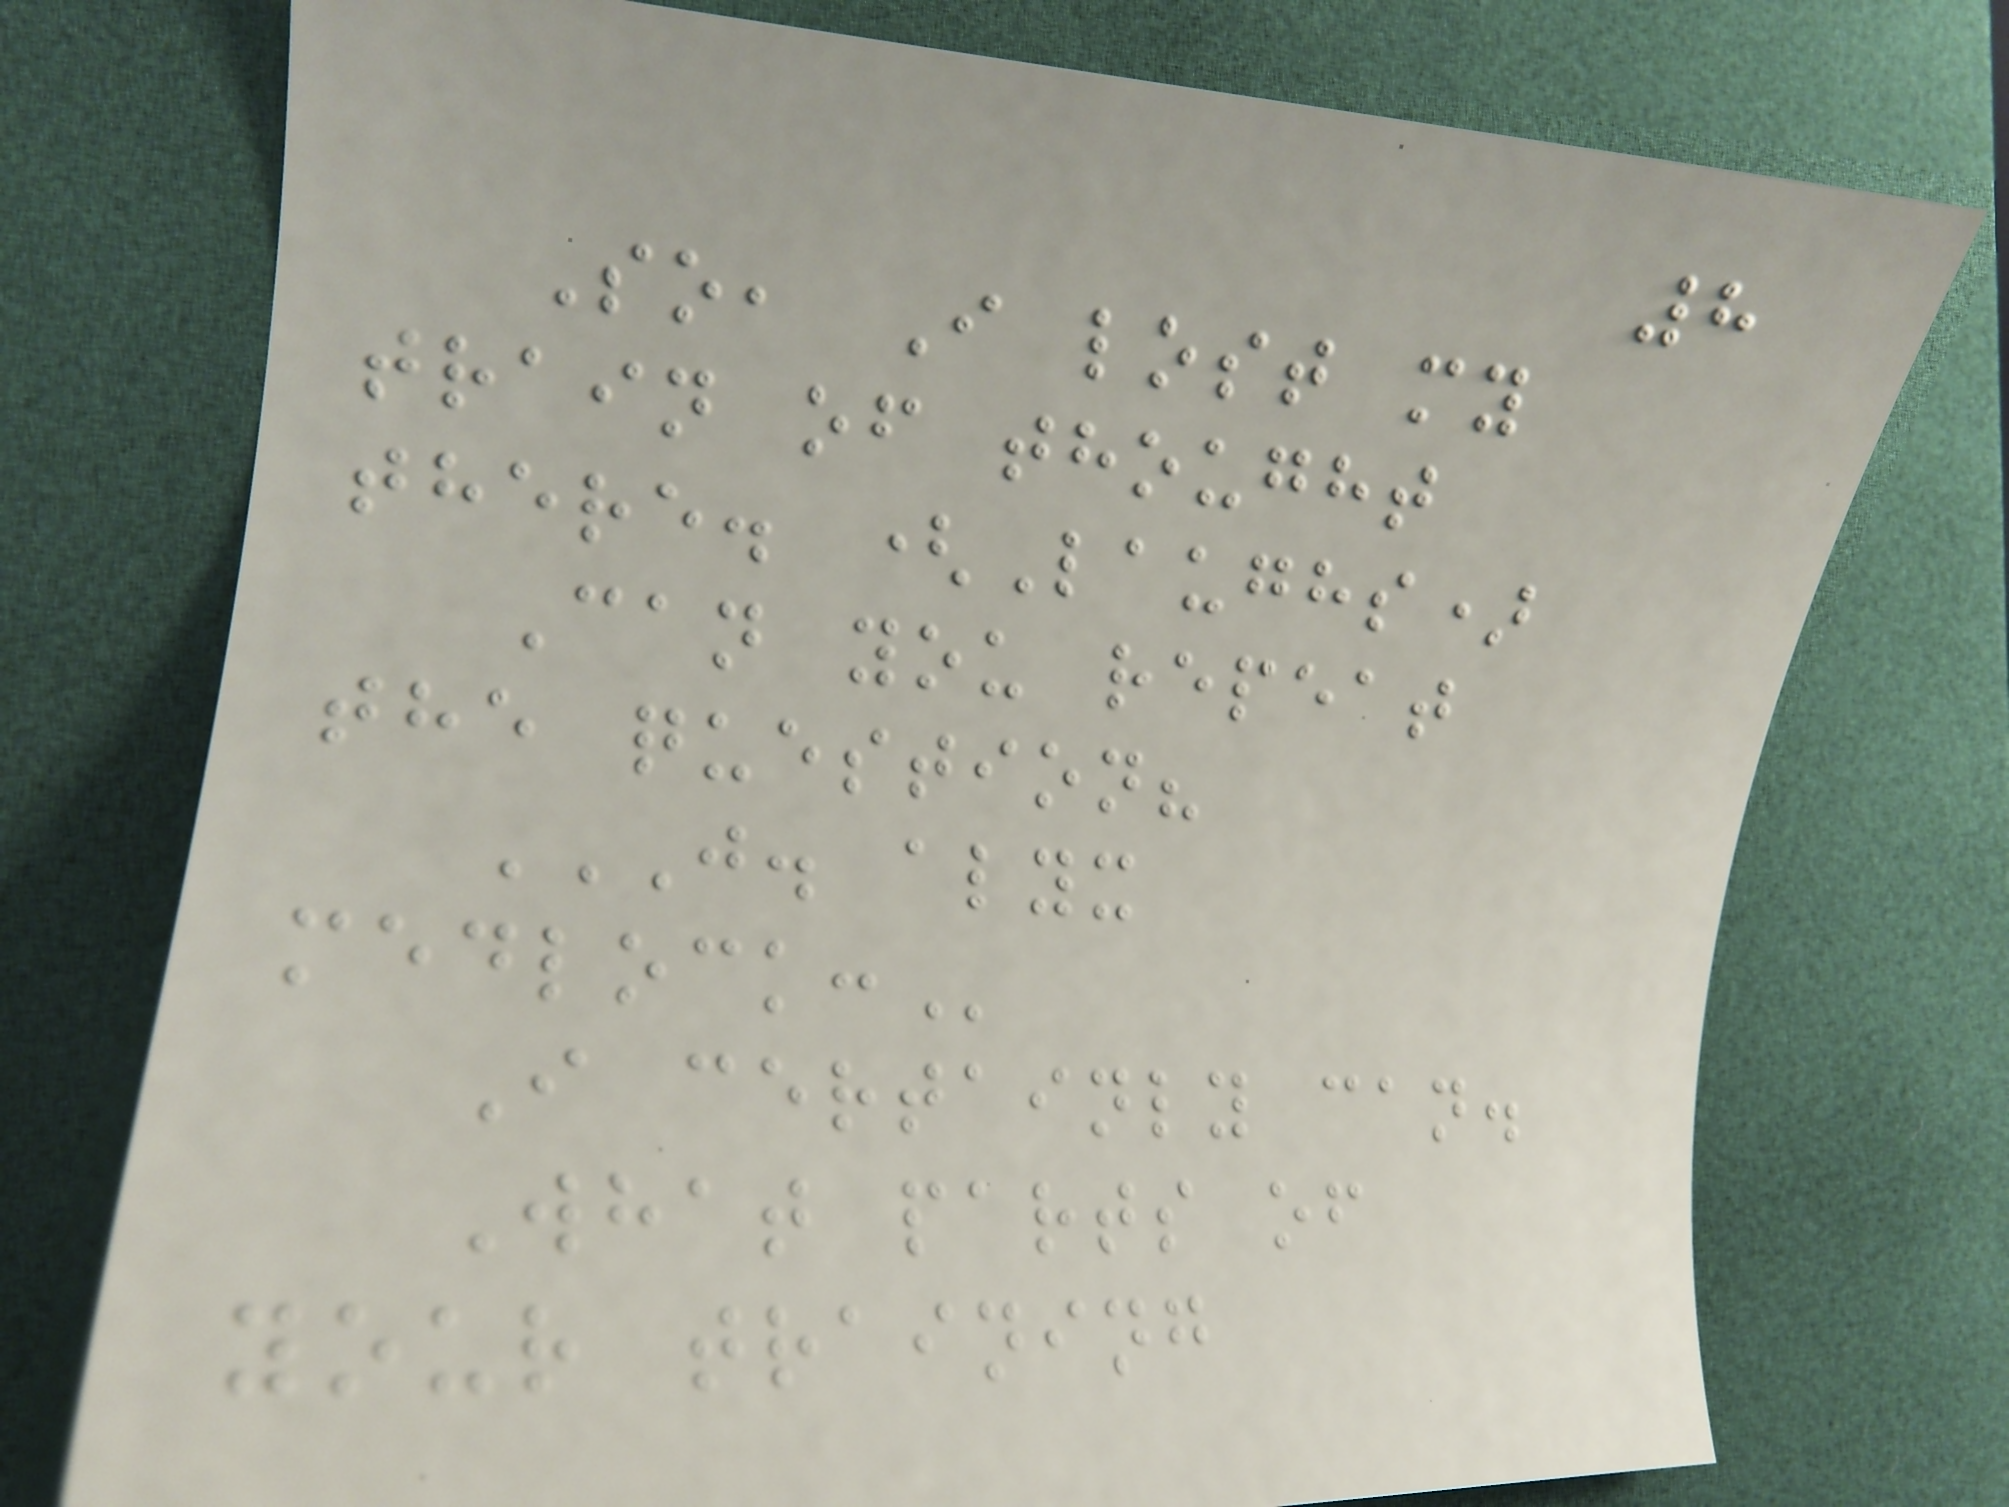8
So, I lost my
train of thought
there. (Laughs)
Can you repeat
the question?
J. ALYX
MEDLOCK:
I certainly can.
What parts of
your training
